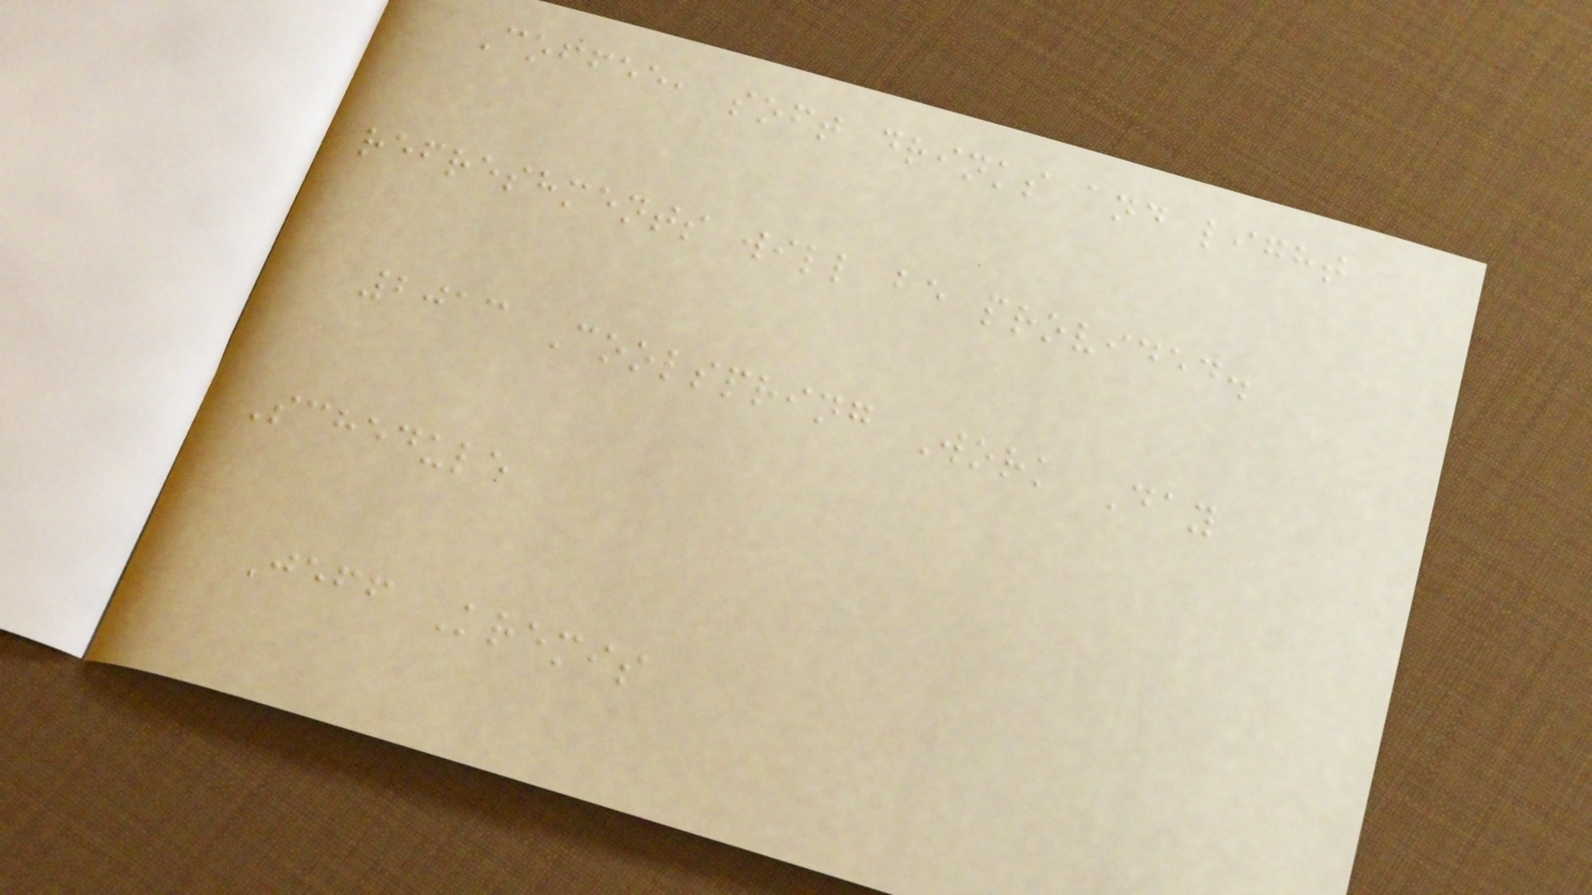Coffee, soft drinks and light
refreshments will be provided.
2013 Coolspring Work Day
Schedule
Jeff Kremis
